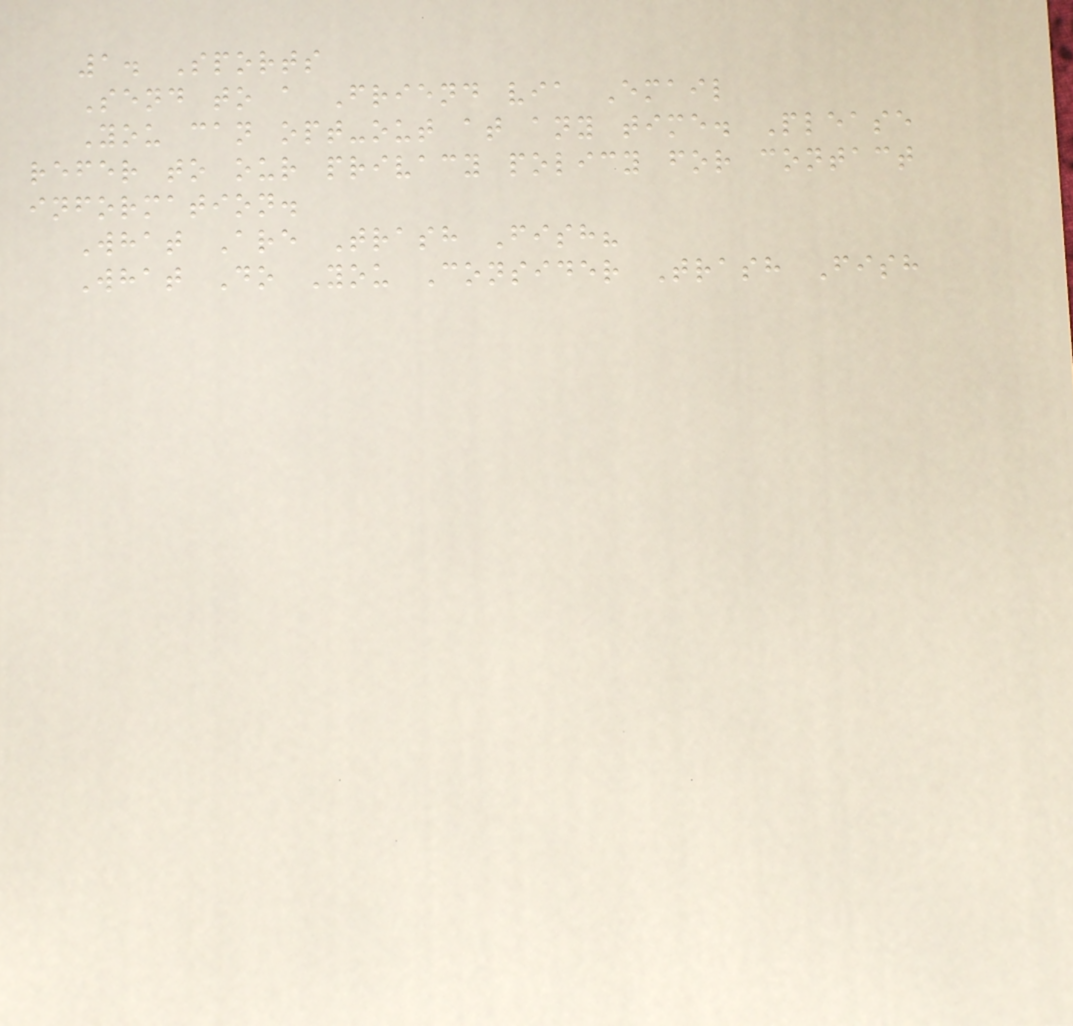1. Sports
Send to a Friend via Email
You can opt-out at any time. Please
refer to our privacy policy for contact
information.
What Are Trash Fish?
What Do You Consider Trash Fish
